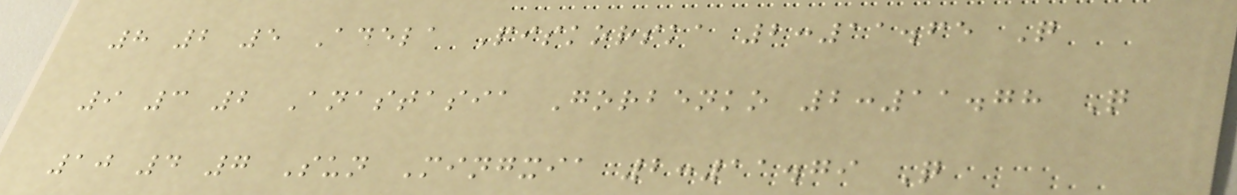8 2 5 Adela Piskorska 2:11.65 Q
9 3 2 Anastasia Gorbenko 2:11.78 Q
10 4 7 Sun Mingxia 2:11.79 Q
